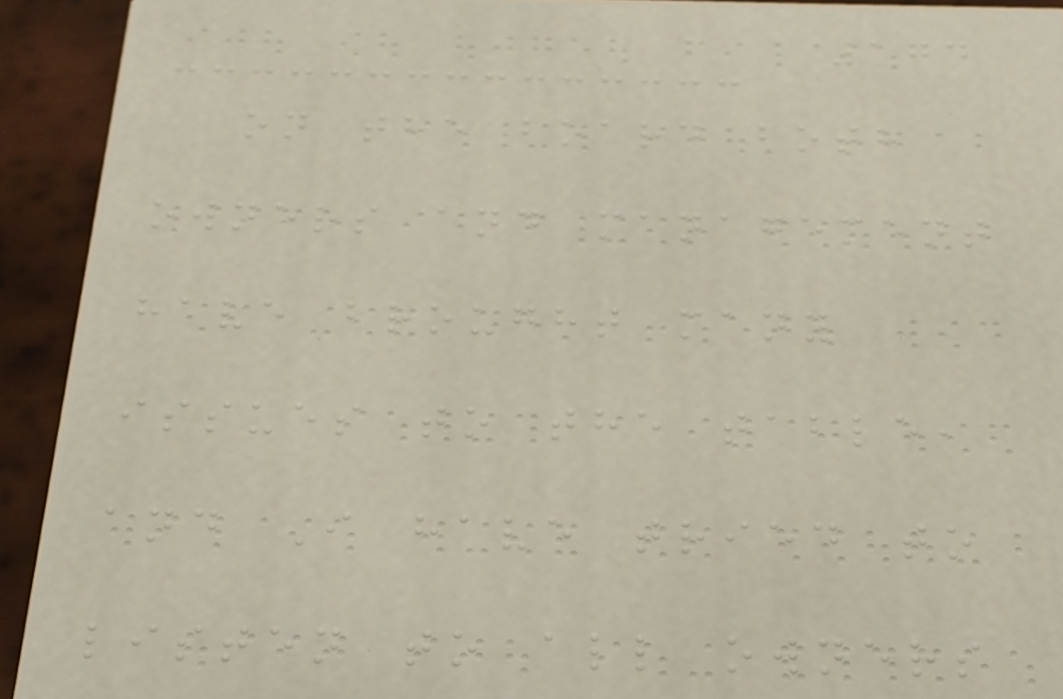174
on the board both
owners and management
have brought many
issues to the table,
and I have tried to
listen to all owners
